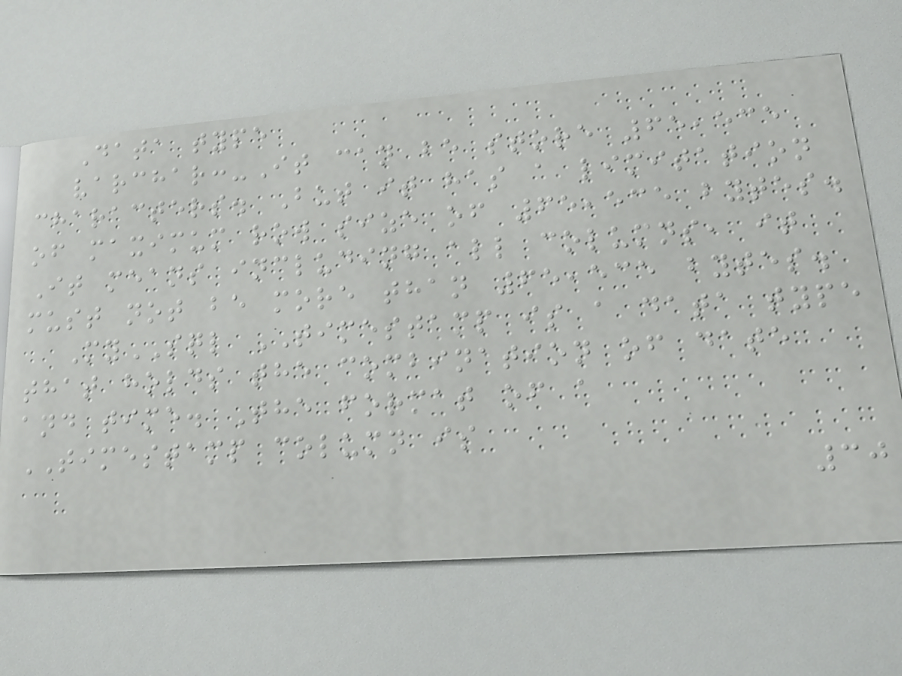Data type
varchar:-It can be store 65,535
characters. But it has a limitation
of maximum row size of 65,535 bytes.
It means including all columns, it
must not be more than 65,535 bytes.
MySQL TIMESTAMP is a data type
that holds the combination of date
and time. The format of a
TIMESTAMP column is
30
